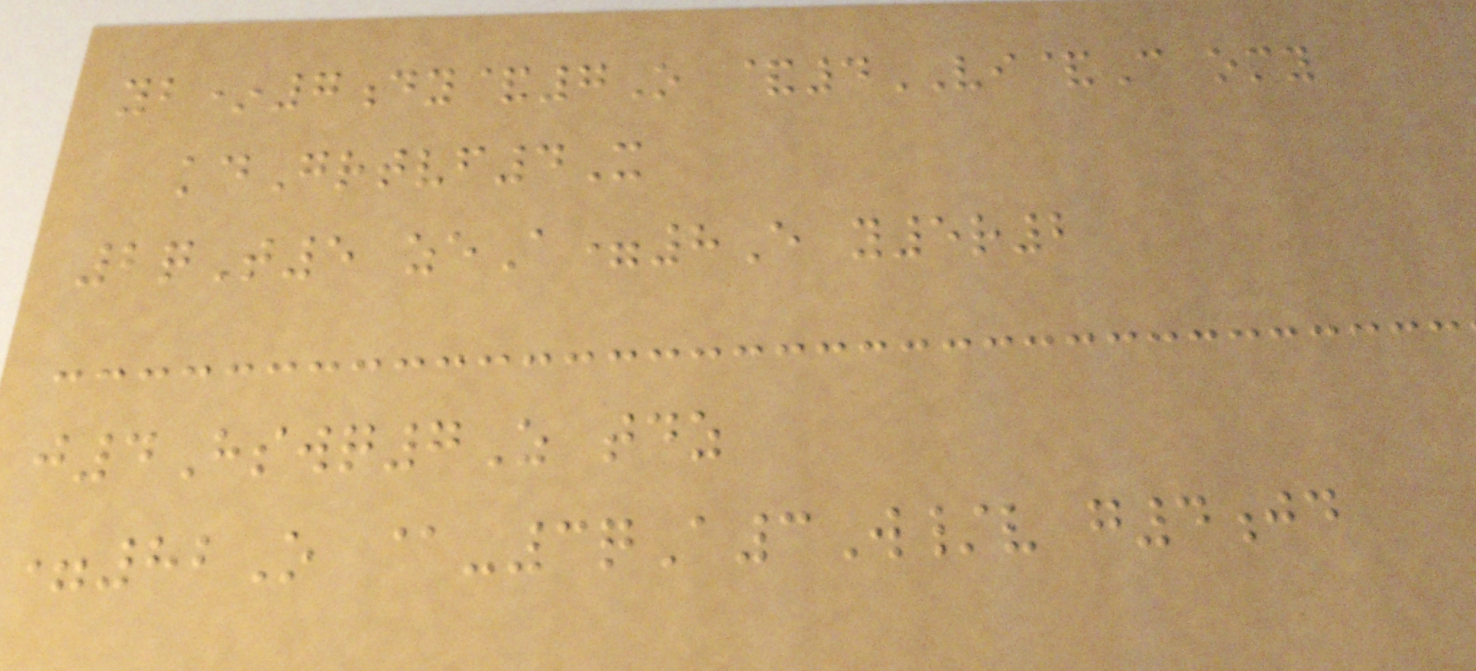yb*7dy&7O &4VI&C omy
kdGrtvf4X
2qT5 zeA=8E y5r2
j4Hswq7Z tdz
=82O @-3qA3W/v g4jd
